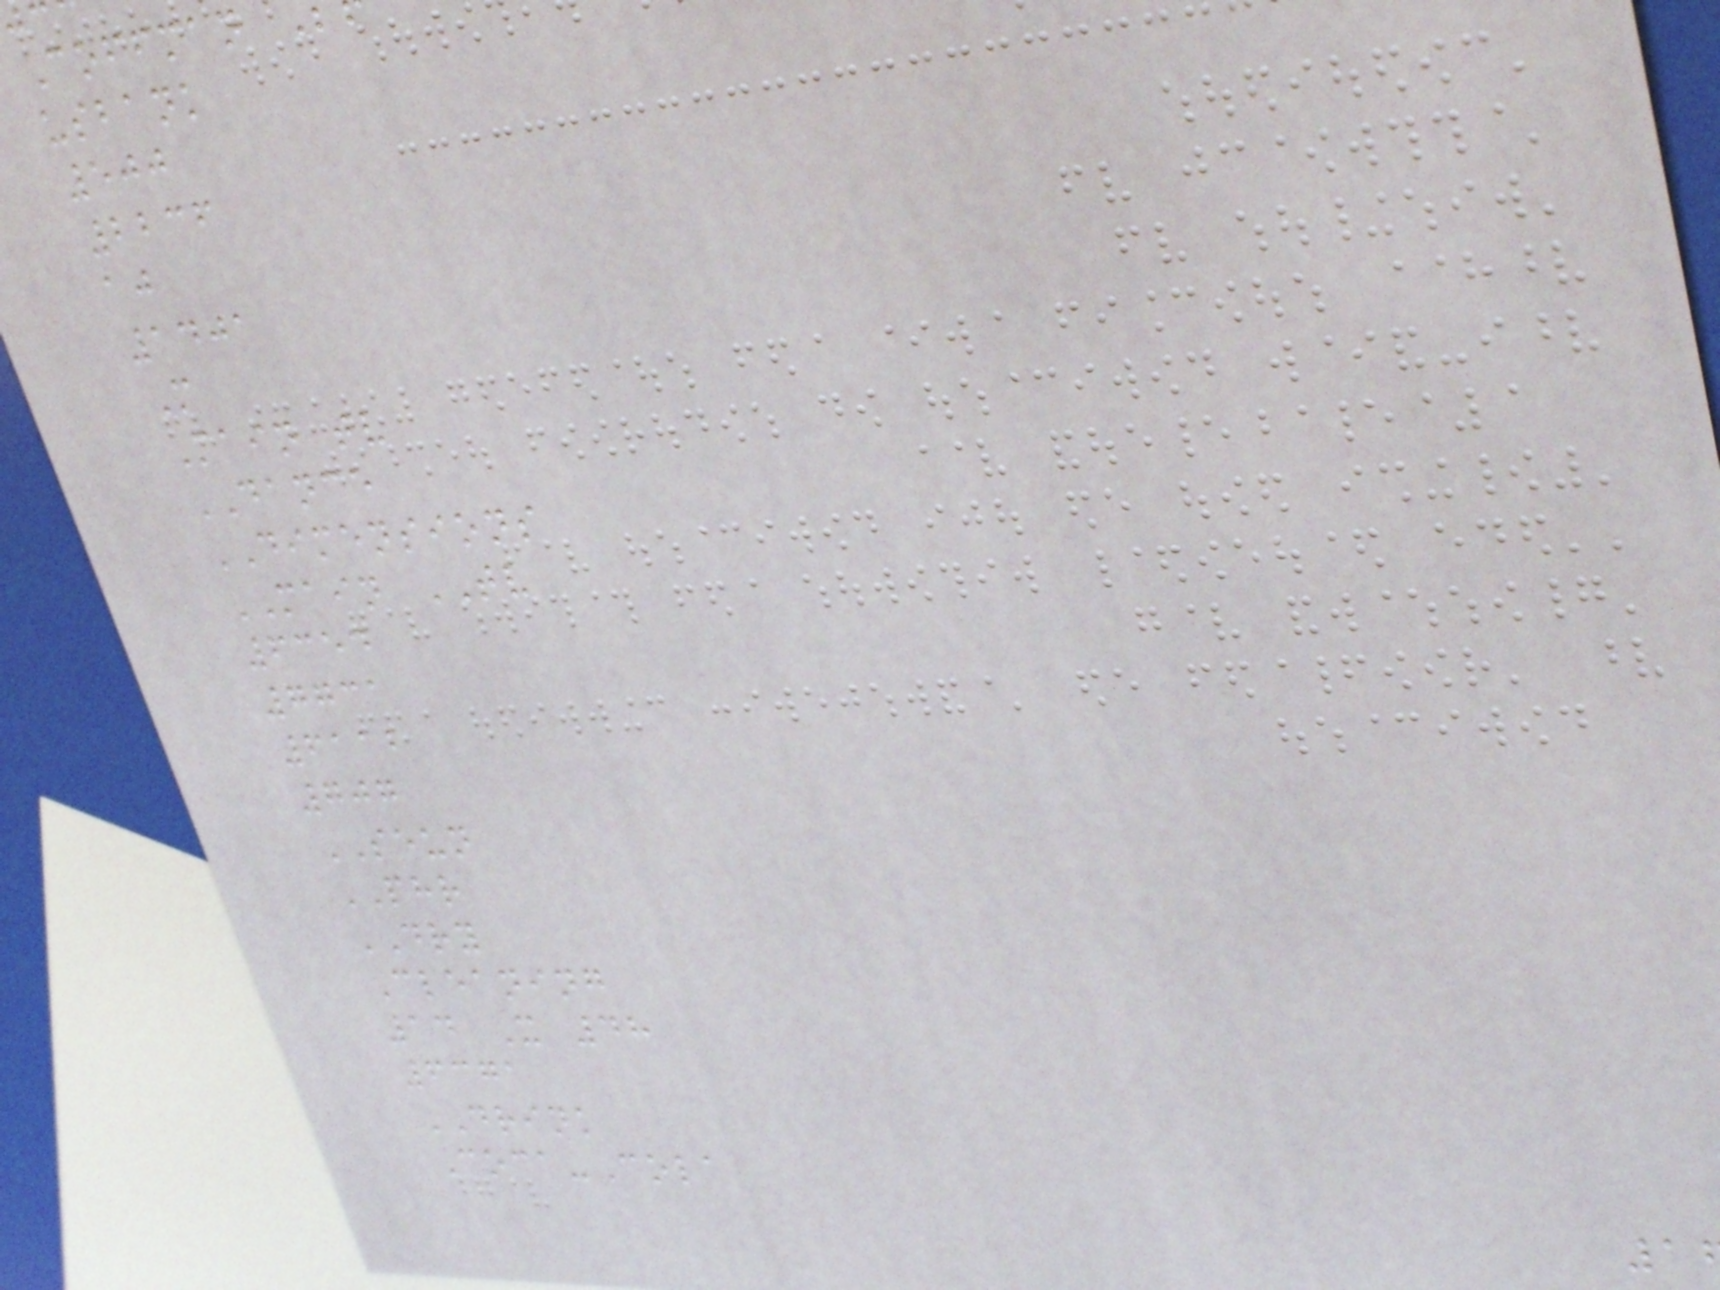Coffman
usbank
500
2236
aj
1401
M
Main tv
DANCE
DIMENSIONS
MAIN TV
6354
7731
6112
707
SEUN
PHR
DRY
Cleaning
14 X 48
6371
DRINK
Coca-Cola
